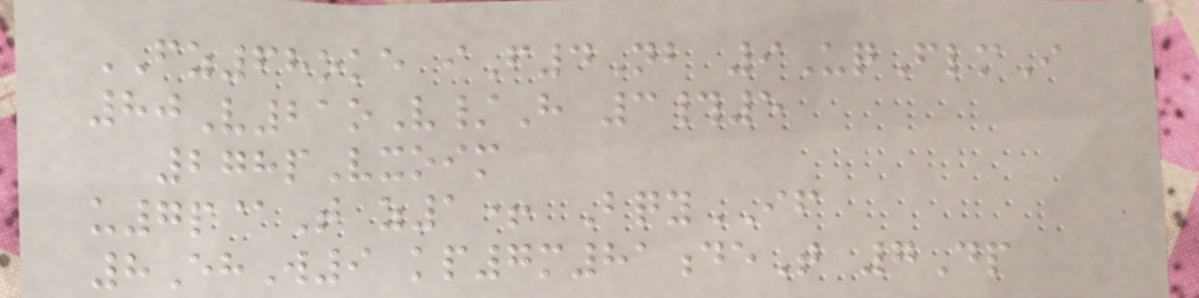FZ68oke iF4Nb 9UqFlmI
80V21oV/H 3#5
278pVxoim
u7p@T z1+ BqyIF
8EhW9 kp7m81deT 7Dp
